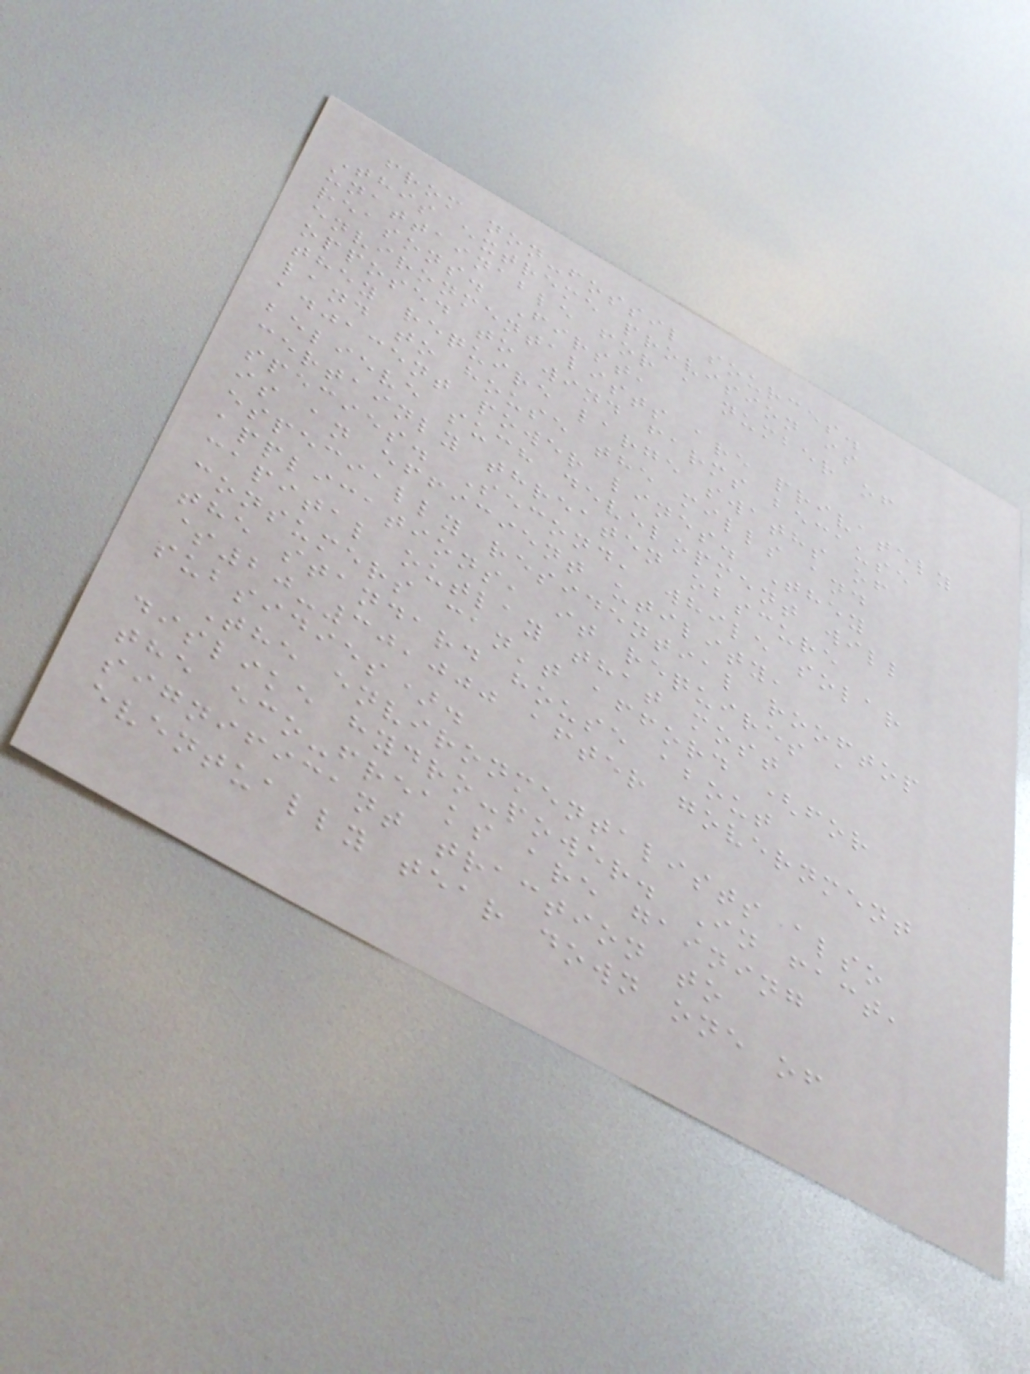from non-fossil sources.
This extreme provision is
unattainable for a number of
reasons. First,
environmentalists are privately
opposed to wind farms because
they require large swaths of
land to house the mills and
adjacent power lines. They
believe such development will
certainly threaten obscure
species. Second, while solar
is an efficient utility,
especially residential rooftop
applications, it requires a
capital outlay that most
consumers can't afford (for
the standard house about
$20-30,000 after government
subsidies).
The environmentalists also
dislike hydro-power. In fact,
the eco-freaks are gaining
significant traction to
eventually tear down one of
